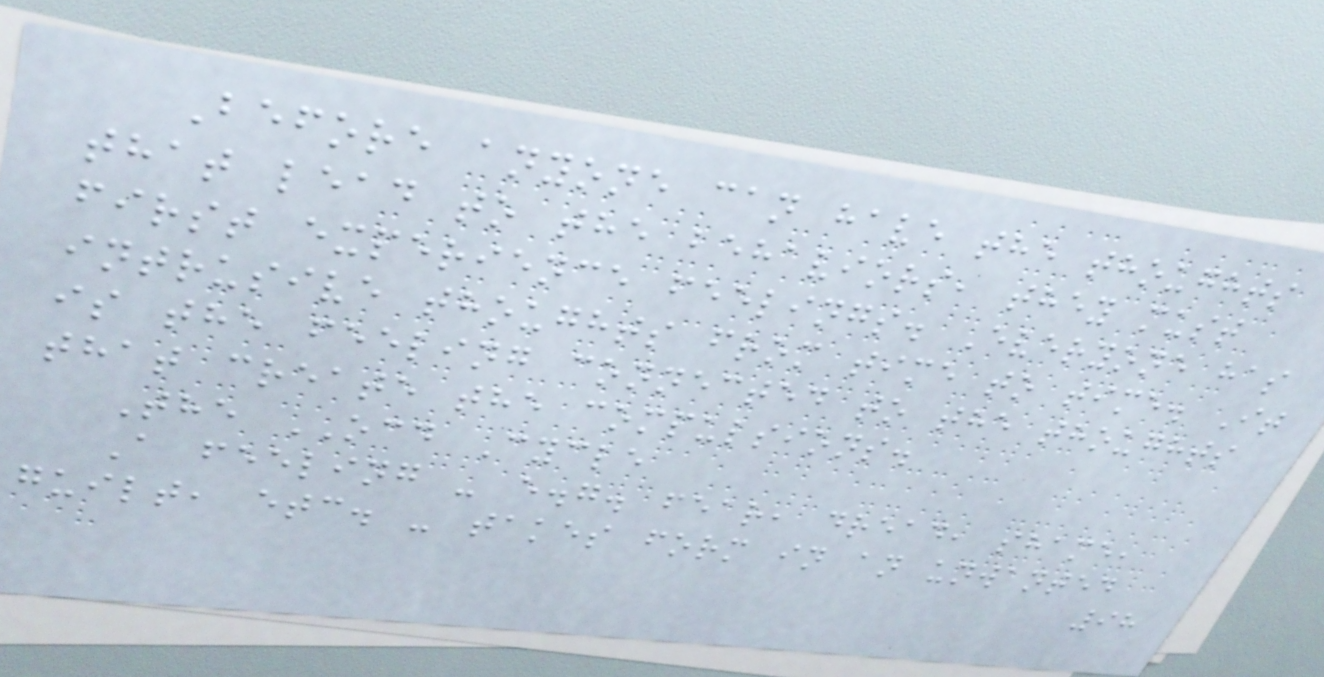Before anyone can have the thoughts
that lead to the behaviors, they must
first experience feelings. Everyone has
intrusive thoughts from time to time. It
is the feeling connected to the thoughts
that create the compulsions.
The OCD Cycle
A feeling - e.g. fear, dread, shame,
guilt, etc. - takes form in an unwanted
98
